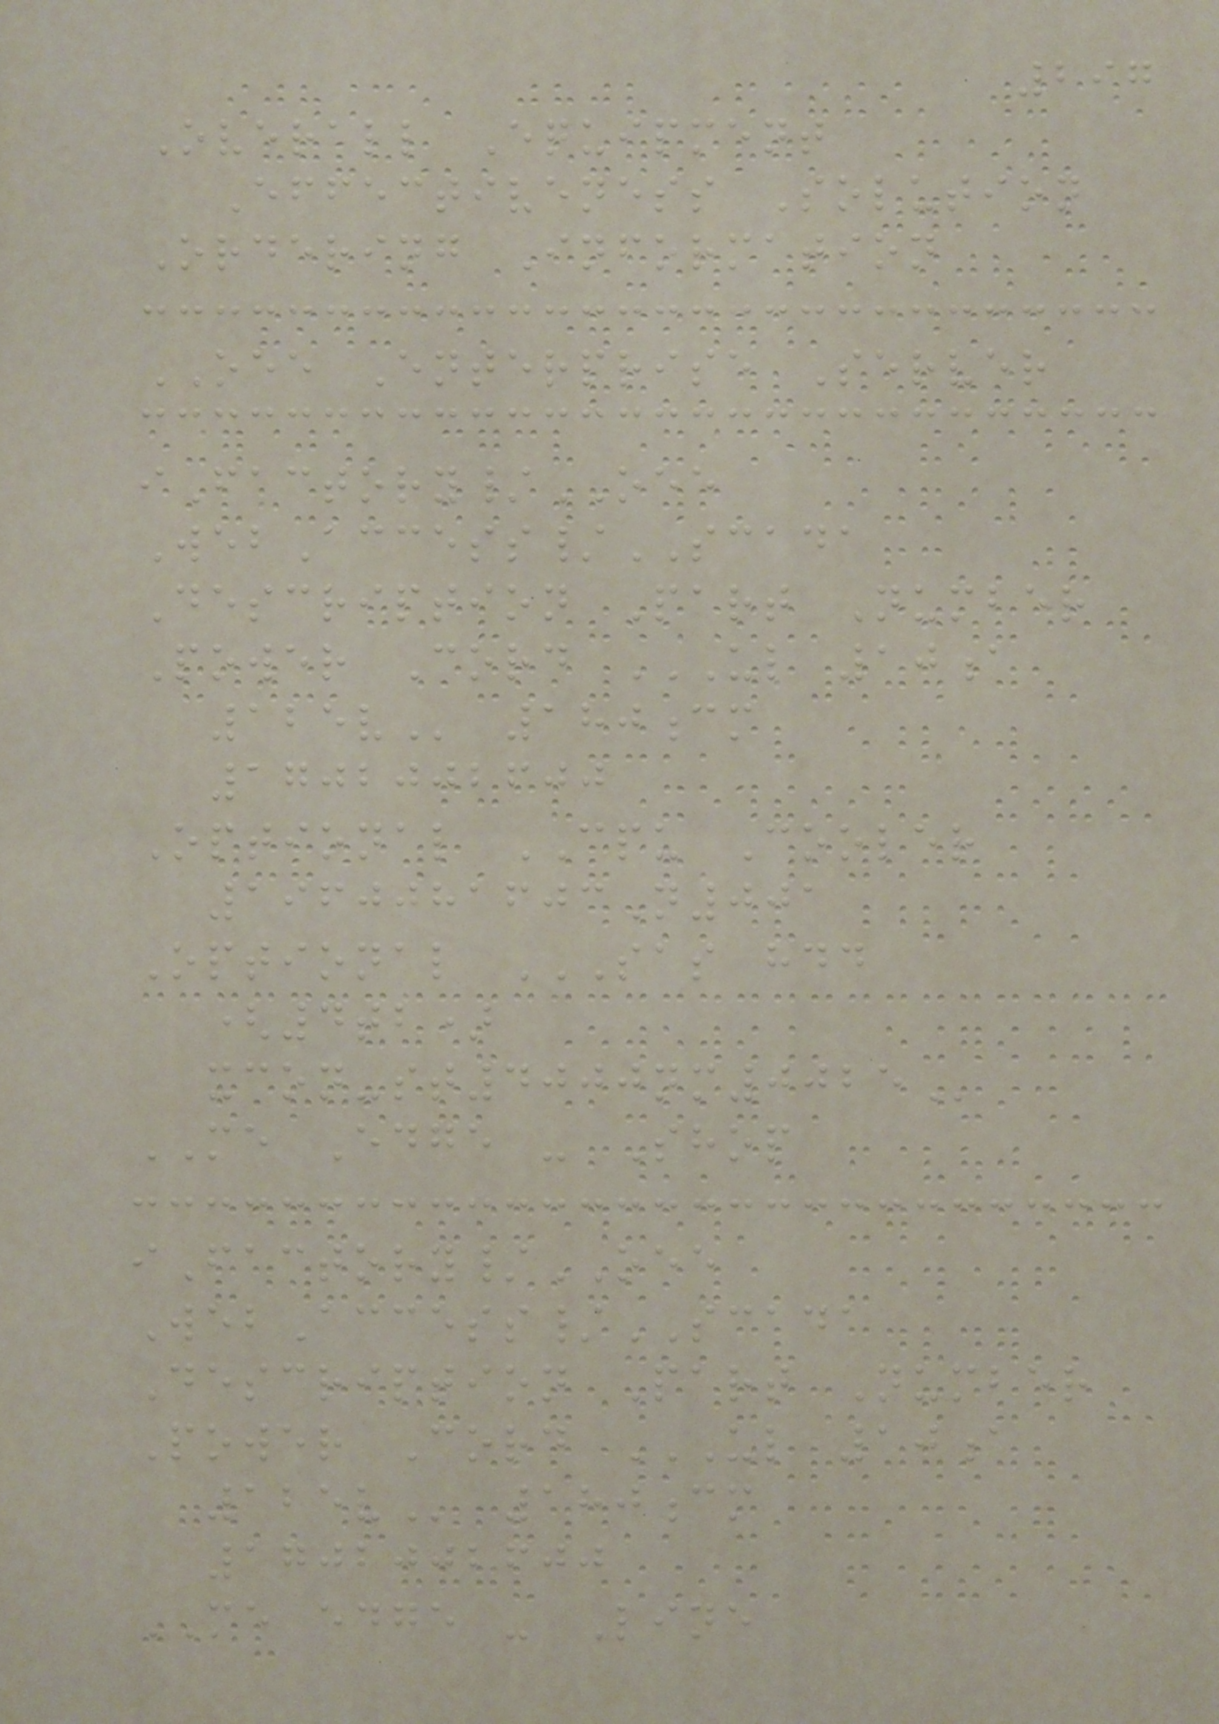297
Overall Equipment
Effectiveness Solution
Ordering Information
OEE Enterprise Server
iFactory/OEE
WebAccess/SCADA
Description Part Number
Power Cord UL 10A
125V 180cm
1702002600
Optional CPU Cooler
1960081603N001
Optional SAS HDD
(4TB)
XCON-ST4000NM0025
ME Edge - Shop
iFactory/OEE
WebAccess/SCADA
Description Part Number
Power Cord UL 10A
125V 180cm
1702002600
ME edge - Line
